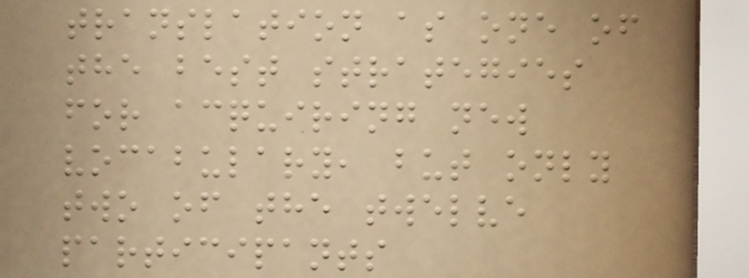translation as one of
the best strategies
for acquiring new
vocabulary, but only
two of the twelve
participants
